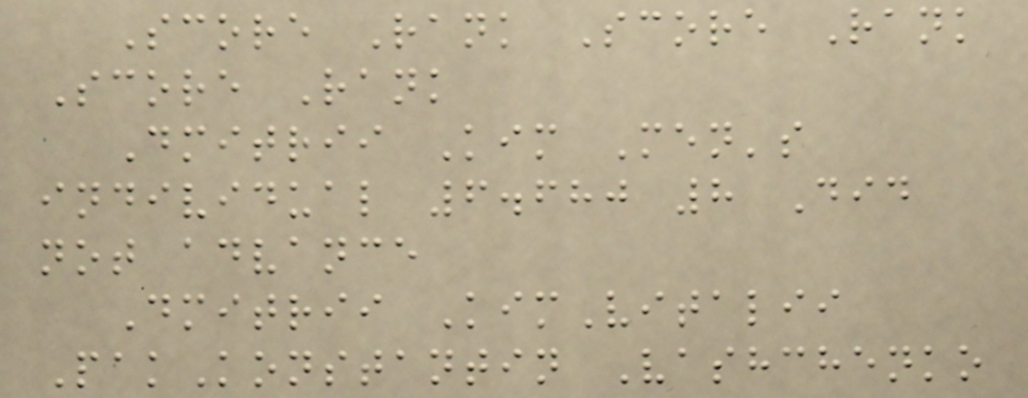Score Rank Score Rank
Score Rank
Dmitrii Kim Men's
individual 6.680 8 Did
not advance
Dmitrii KimVitalii
PakKonstantin Vashchenko
